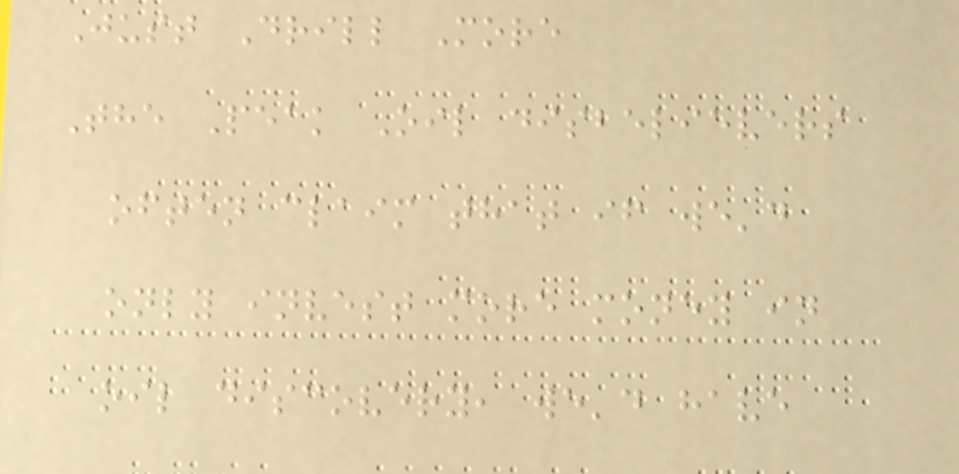Just Drill More
The Peak Oil disbelievers
often claim that if we'd
only invest more money in
oil discovery, we'd have
